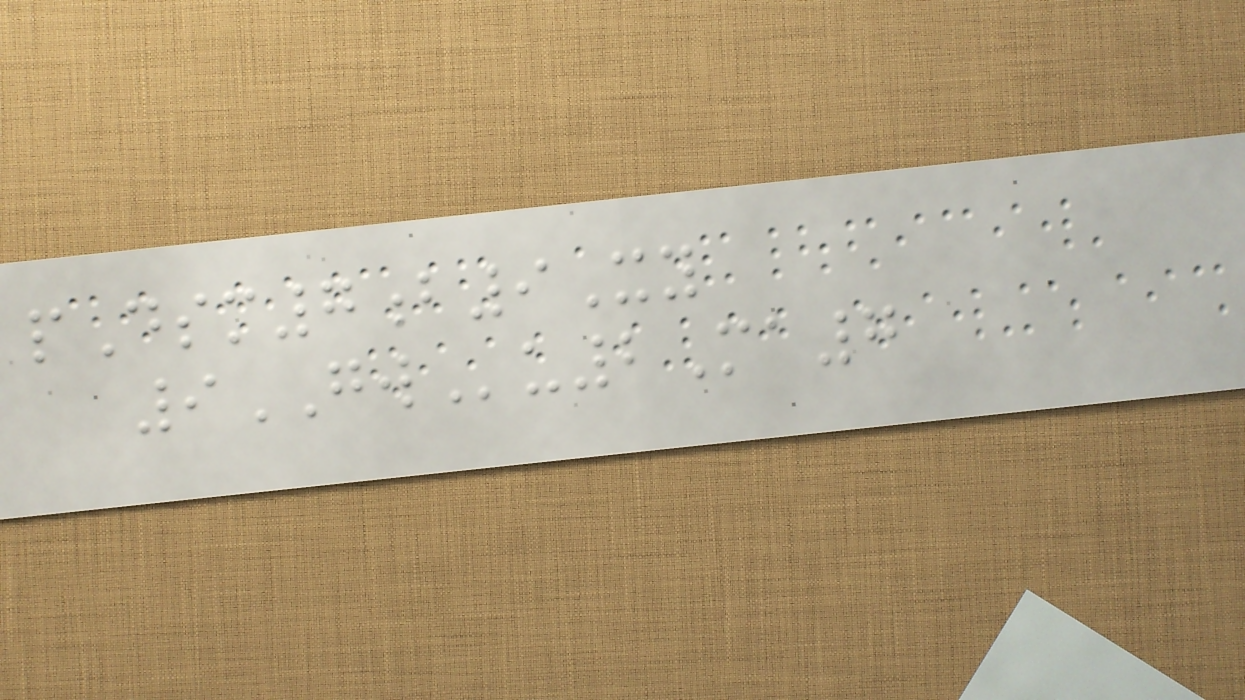pDsm7b9Xy
9GWu2Ma7
